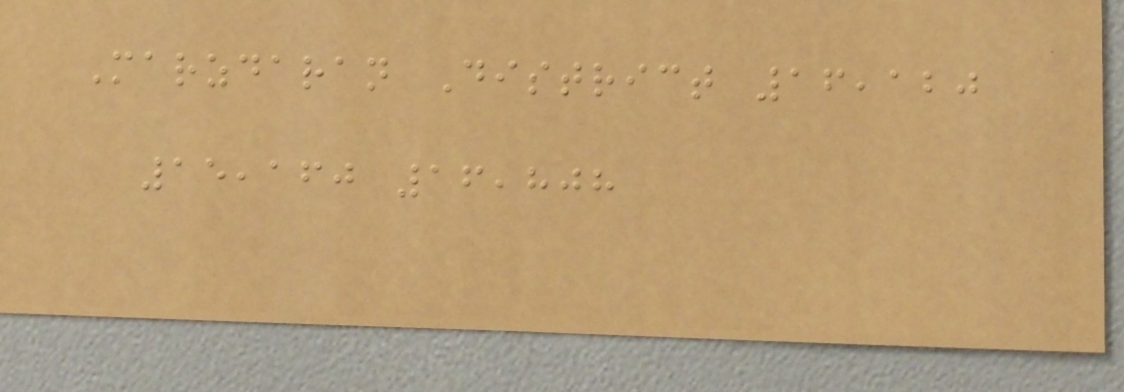Marzdaran District 16,120
15,160 16,808
